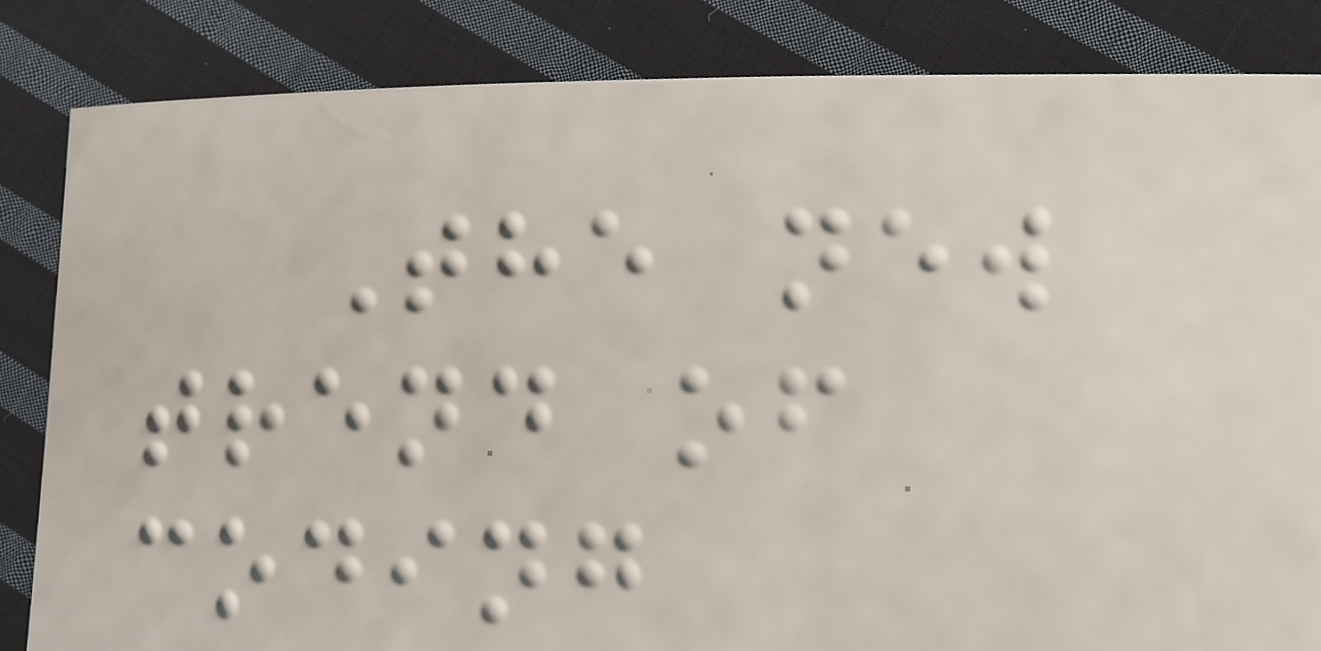The new
trend of
coding
